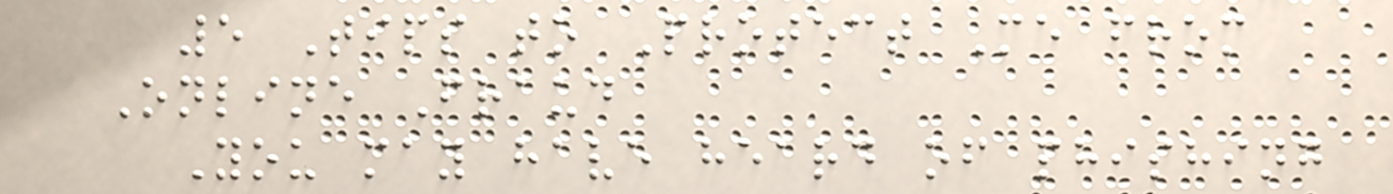5 Tips to Protect Me from
Online Fraud
You may have heard of phishing
